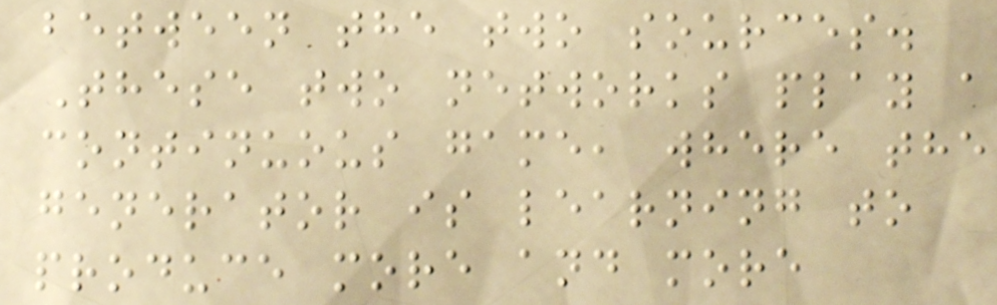between the two sources.
These two networks play a
continuous game, where the
generator is learning to
produce more and more
